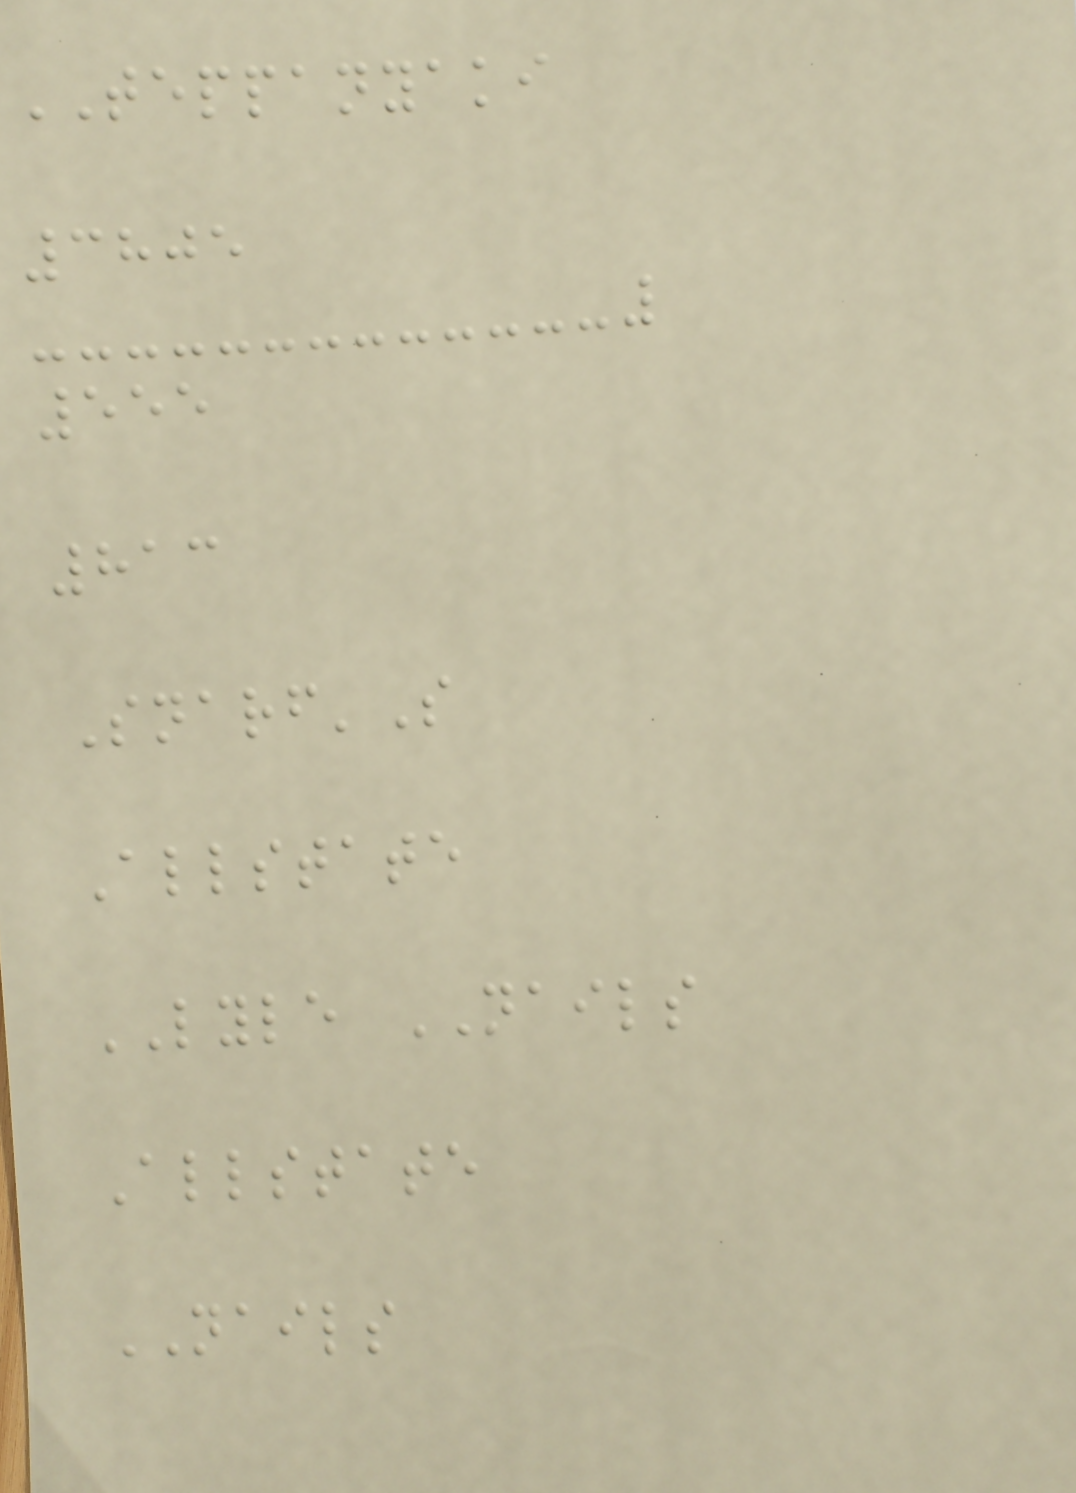TEPPANYAKI
3805
555
813
Snarf'S
Allstate
LYLE NAILS
Allstate
NAILS
